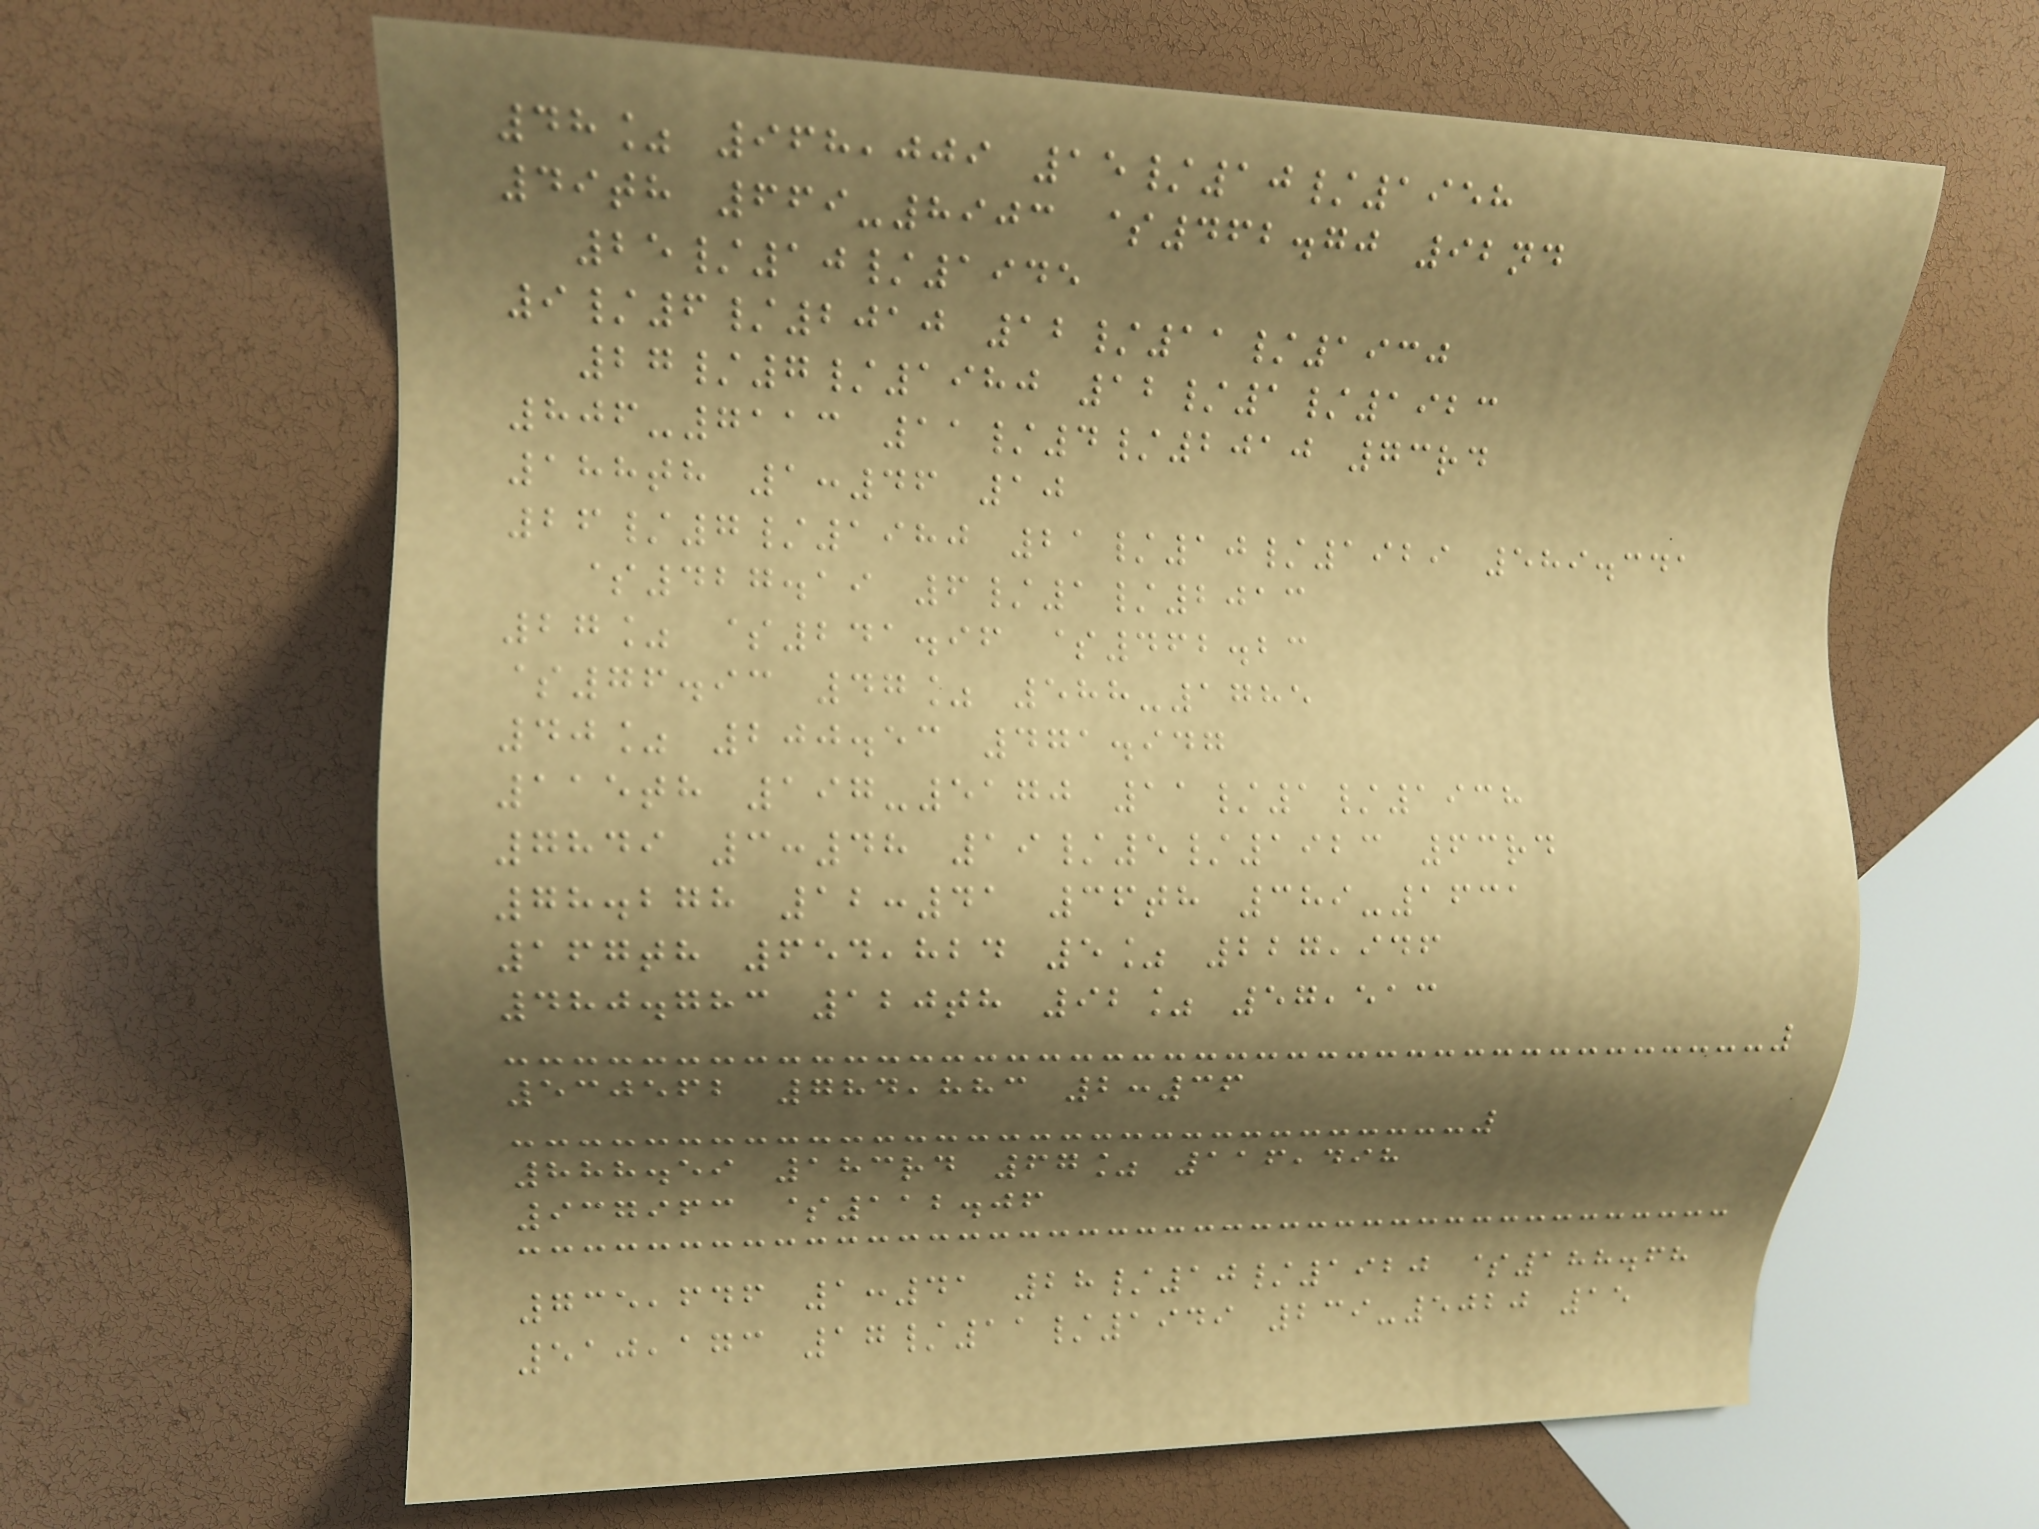48% 968,009 15/10/1958
49th 669-8903 $462.70 92nd
25/10/1945
9/6/2010 12/11/1930
27/7/1980 12/1/1923
806-7113 11/4/2010 73rd
188th 1:46 10
26/7/1980 21/10/1929 589.341
$427.19 6/1/2013
27% $241.96 $462.23
$76.93 47% 588-1785
40% 200.53 471.947
115th 197-5170 11/1/1938
7849 3:48 19/5/1923 63rd
78.278 12:41 36th 389-1631
167th 654,824 5% 227,946
480.783 120th 92% 57,513
530562 784,883 2:36
888.59 183rd 67% 116,498
937963 $112.06
735,646 1:41 28/10/1920 $188.68
510,173 17/11/1949 239-5020 15
